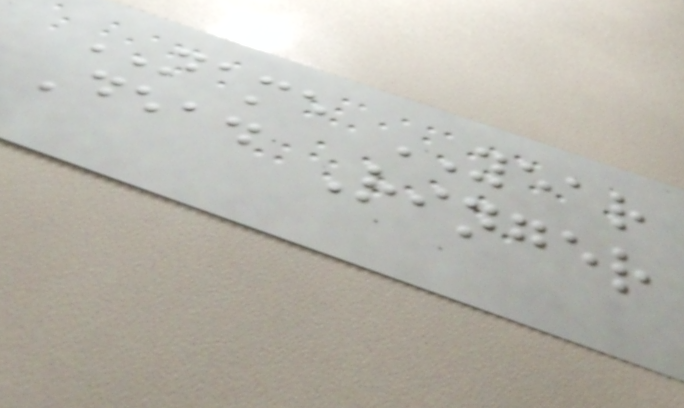NAME YEAR
Dead Ringer
